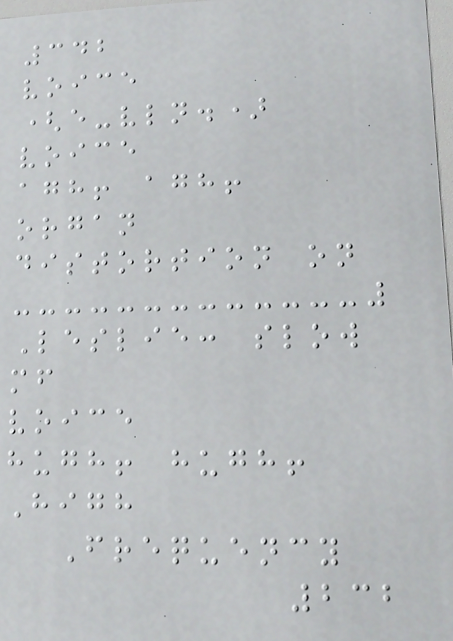342
voice
(e-vln.)
voice
agh! agh!
organ
distortion on
Leslie: slow
mf
voice
hugh! hugh!
High
Frequency
232
